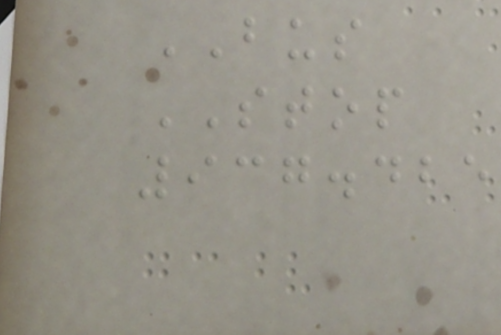BUS
STOP
937.425
